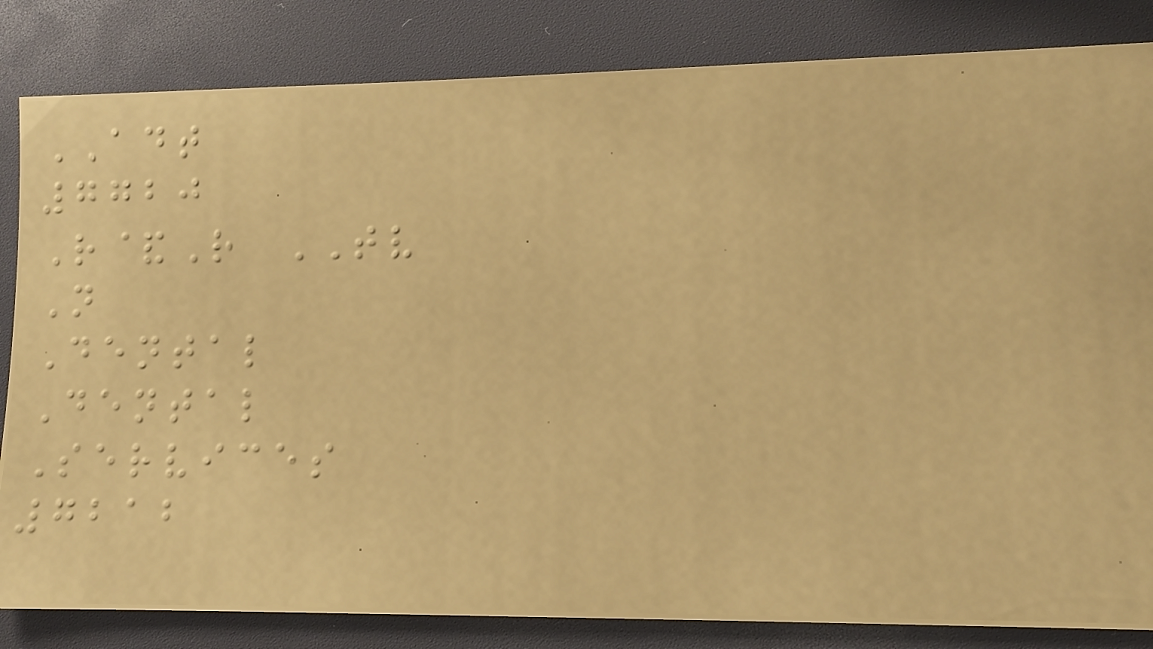ADT
7720
R&R TV
N
Dental
Dental
Services
7212
